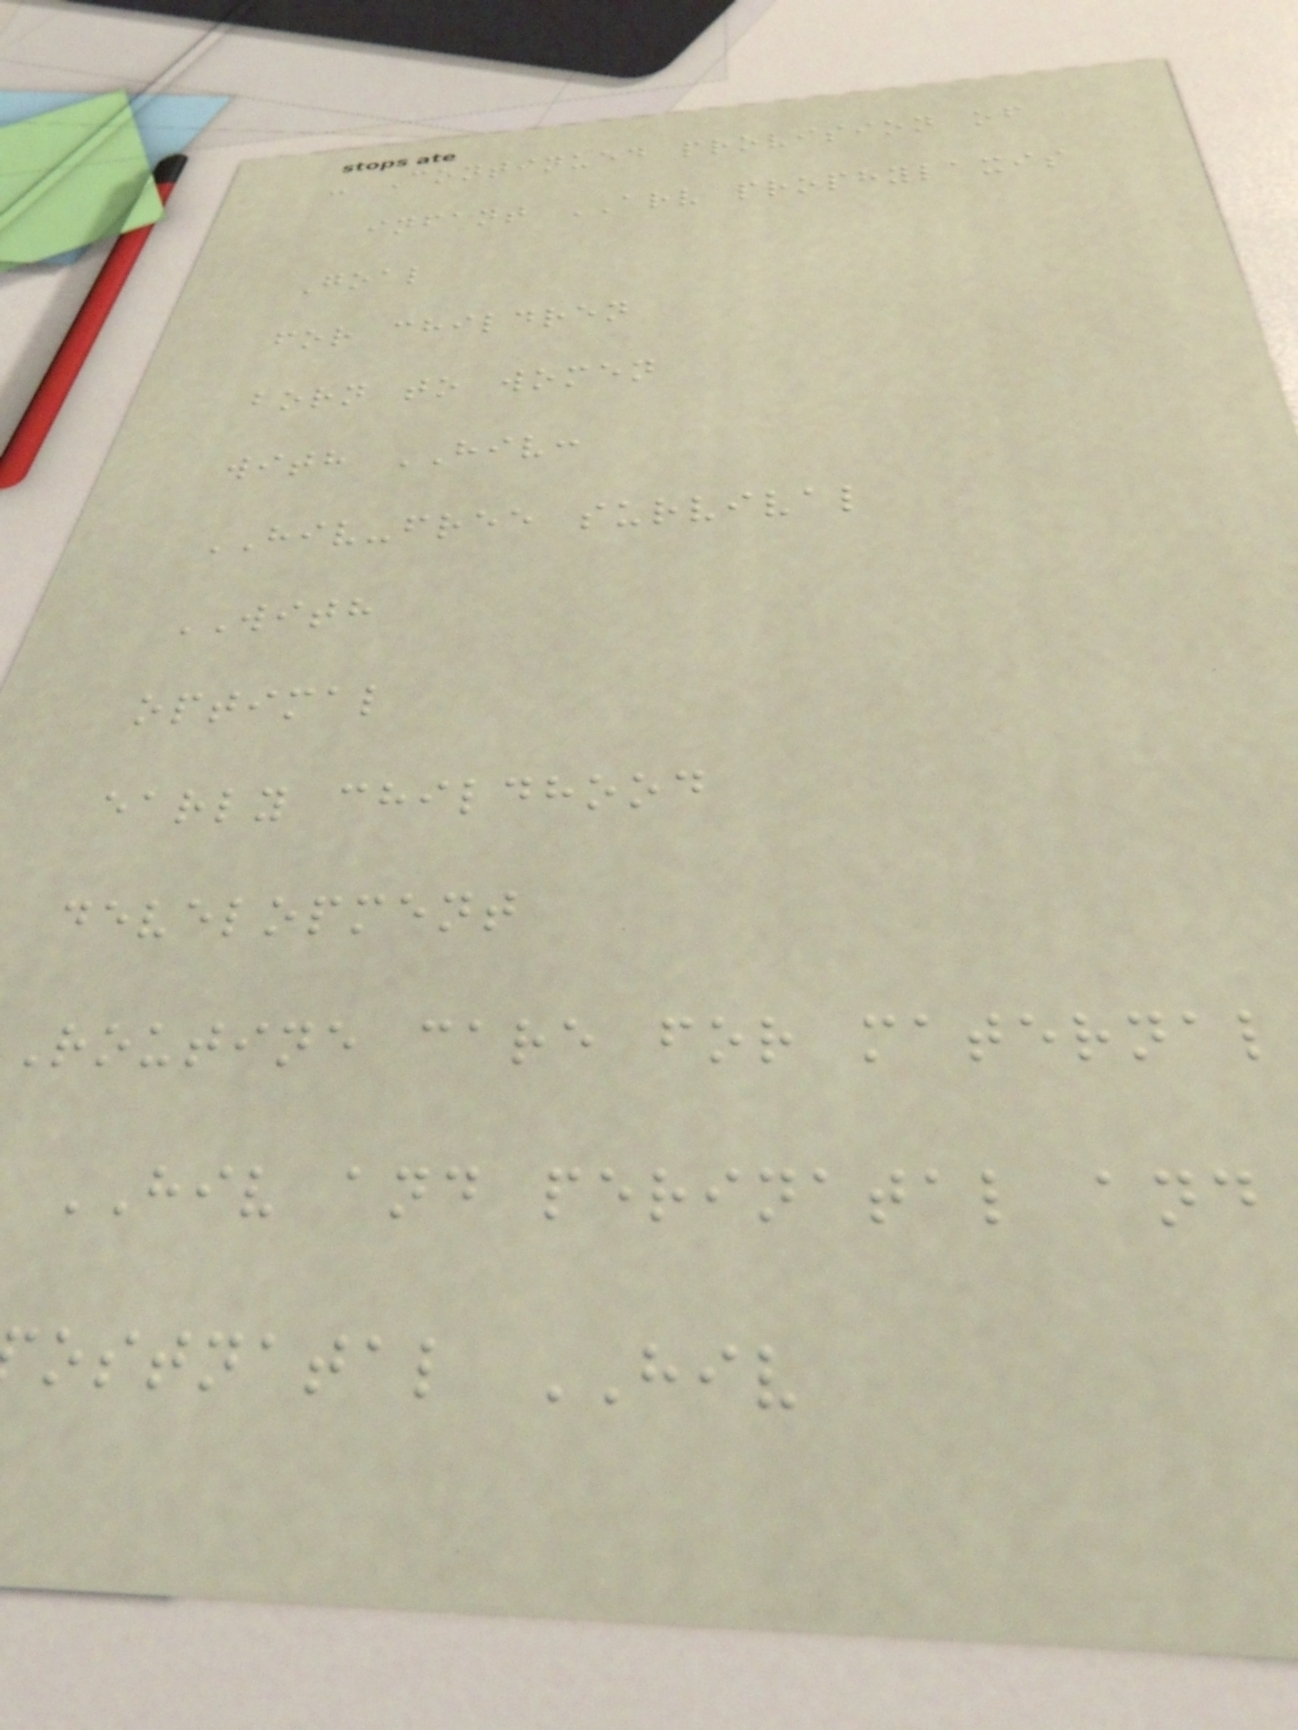- Continued provision of
infant ARV prophylaxis
Goal
for children
born to women
with HIV:
HIV-free survival
WITH
optimal
early childhood
development
Routine care for maternal
HIV and perinatal and
ostnatal HIV
